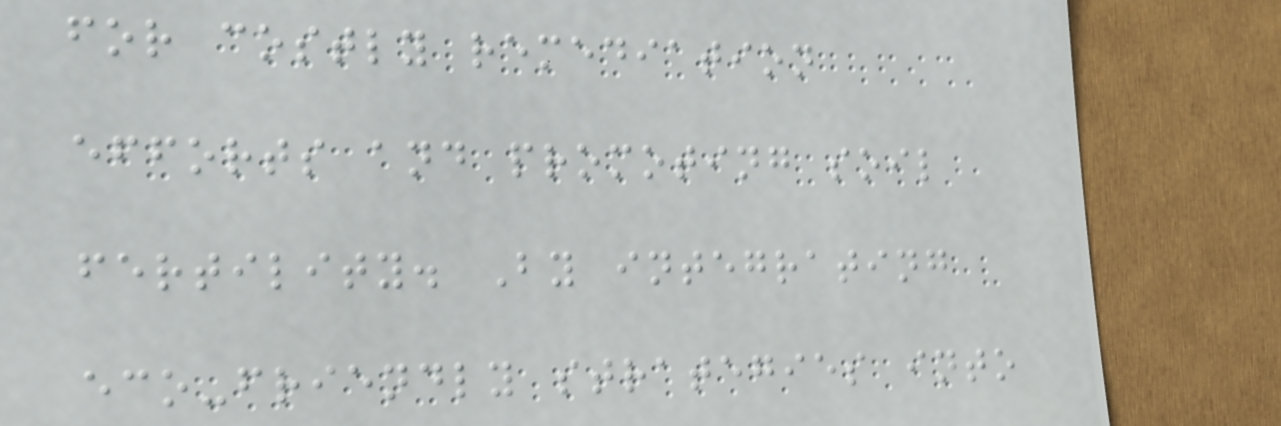for costly remediation
efforts and promoting soil
fertility. By integrating
eco-friendly strategies into
